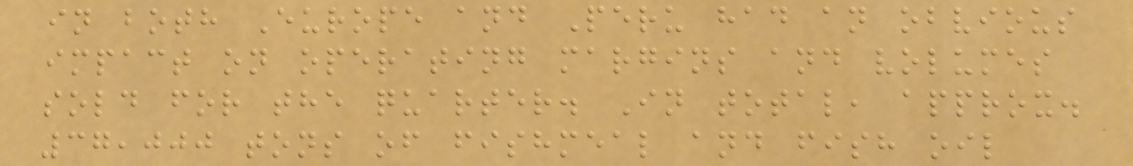in both Europe and Peru had an obvious
impact on operating margins and volumes
sold for the quarter. In total, approx.
37,000 tons of fishmeal and fish oil
